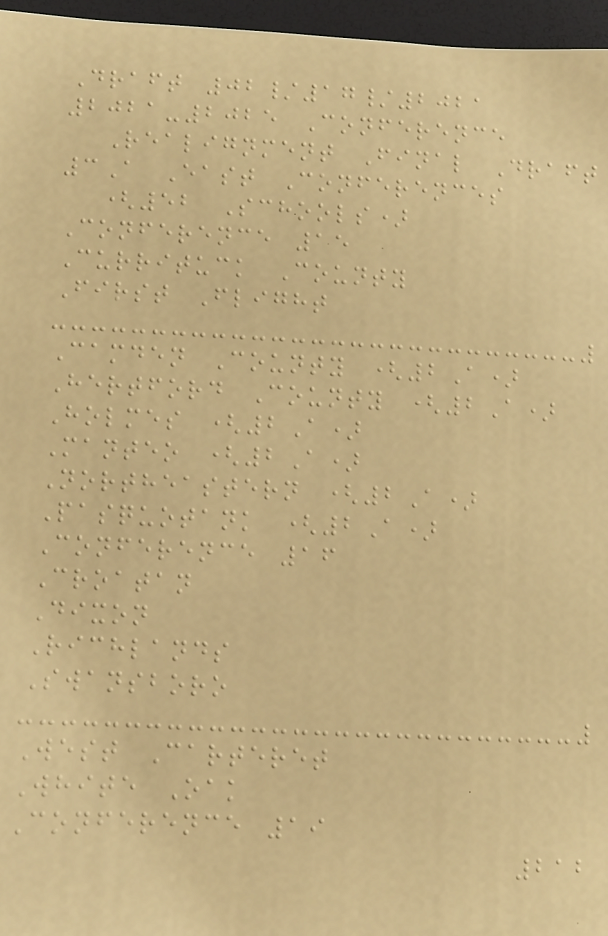Draft 02/17/2021
2021-2025 Conference
Realignment Final Draft
3A East Conferences
(52 Schools)
Conference 15
Currituck County
First Flight
Camden County (2A)
Hertford County (2A)
Holmes (2A)
Manteo (2A)
Northeastern (2A)
Pasquotank (2A)
Conference 16
Croatan
Dixon
Richlands
Swansboro
West Carteret
White Oak
Conference 19
212
